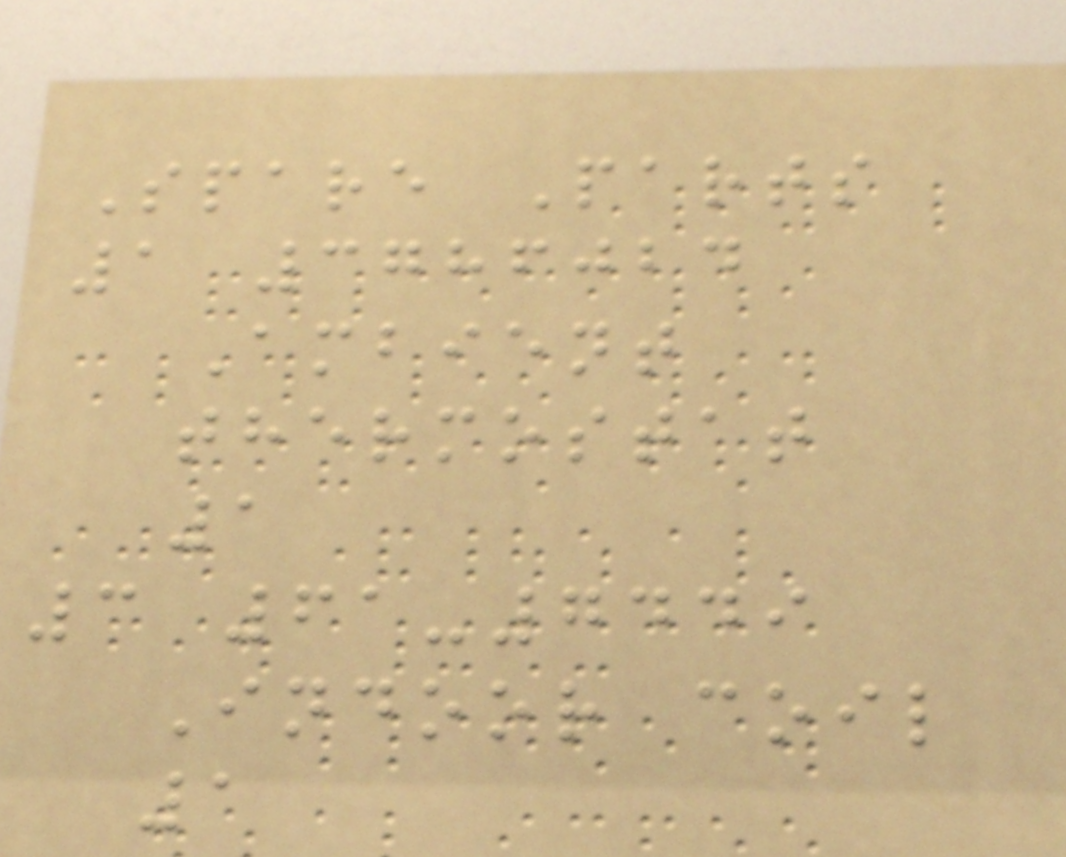Spare Parts
1 3786024
Ambient
thermostat
1
3 61-7449
Indoor coil
1
